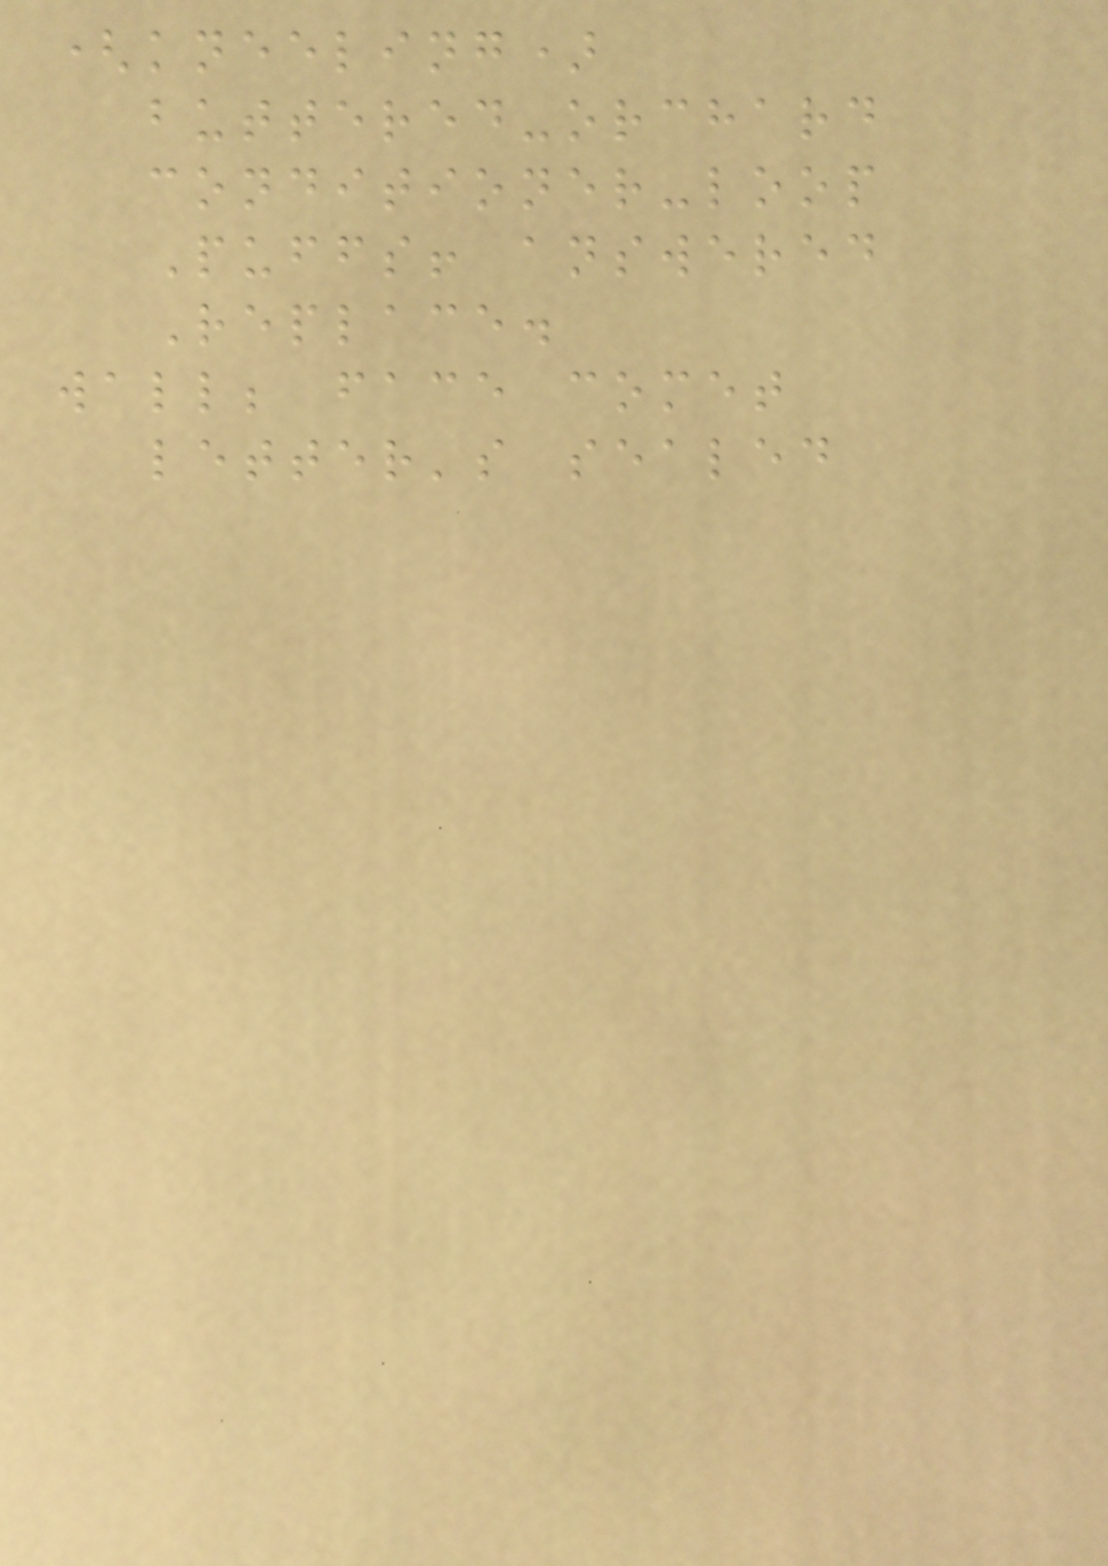(kneeling)
buttered-orchard
conditioner-loop
Puffs! answered
Replace.
wall; face comet
letter's sealed
